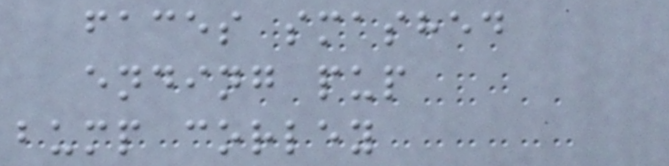faces smashed
ending pup
bump corley
